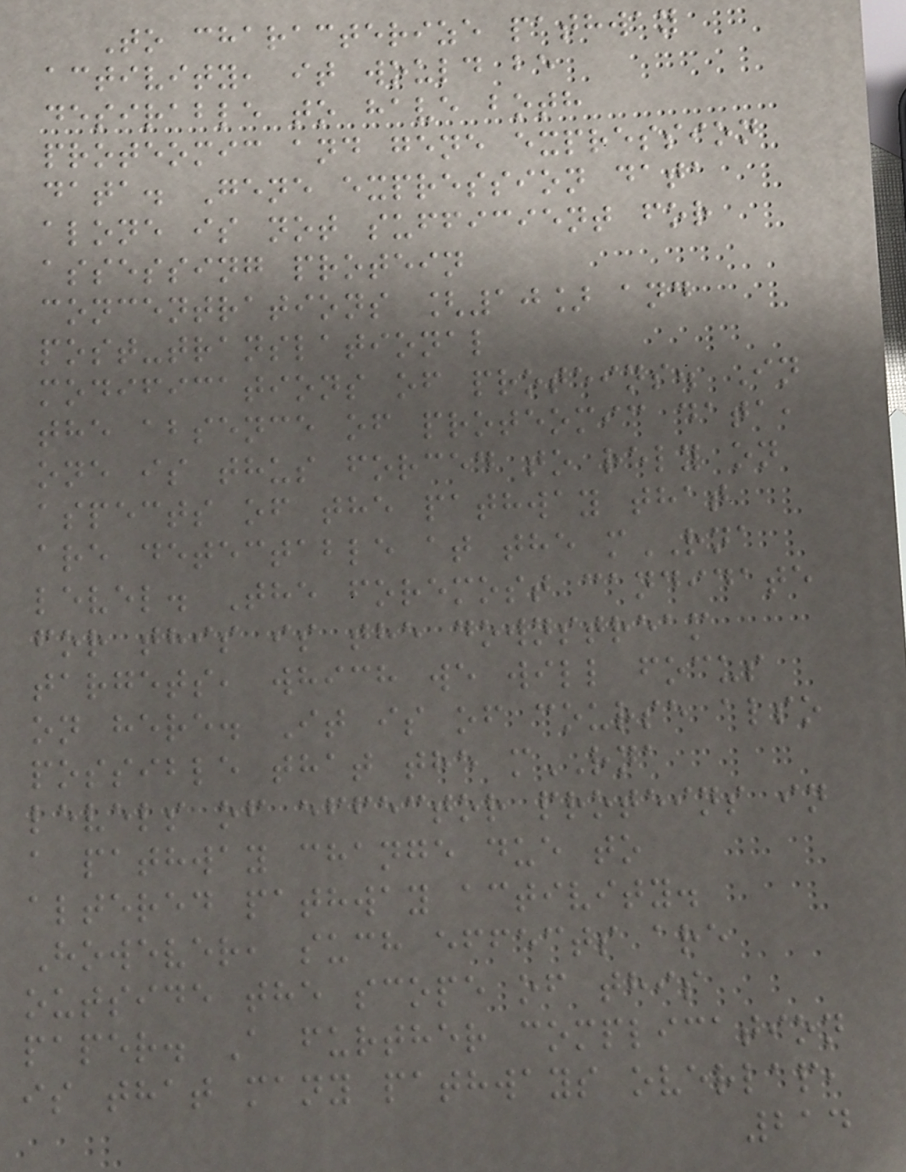To characterize pathway
activity, it would be
desirable to have both
proteomic and gene expression
data. Gene expression data
alone is not sufficient for
assessing protein
concentrations [10] and
post-translational
modifications of proteins. In
the absence of proteomic data,
one is thus forced to rely on
aspects of the pathway that
are detectable at the mRNA
level. The foremost candidate
for this is the downstream
targets, which we will focus
on here. It is of course also
possible that the mRNA
levels of effector proteins in
a pathway change due to
altered pathway activity.
However, such effects are
outside the scope of this
paper. A further complication
is that many pathways overlap,
214
